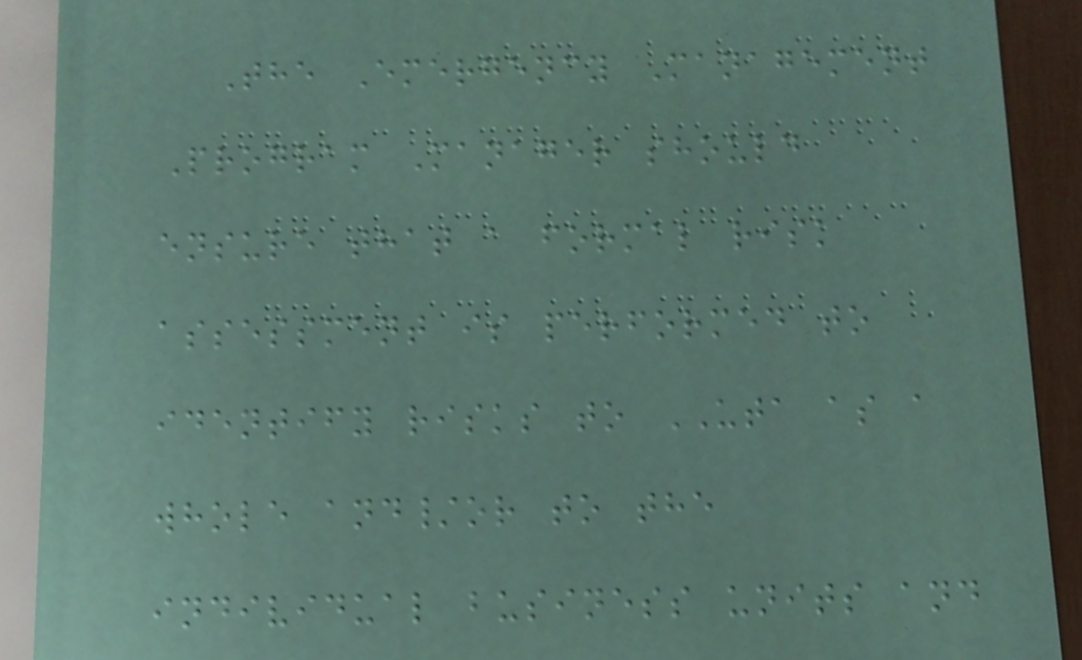The Emergency Management
Program Manager should
ensure that a formal risk
assessment is performed to
identify risks to UTA as a
whole and/or to the
individual business units and
